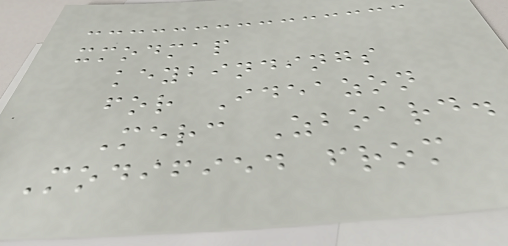xmodmap
keybindings
for Ideazon
Merc Zboard.
Modified from
